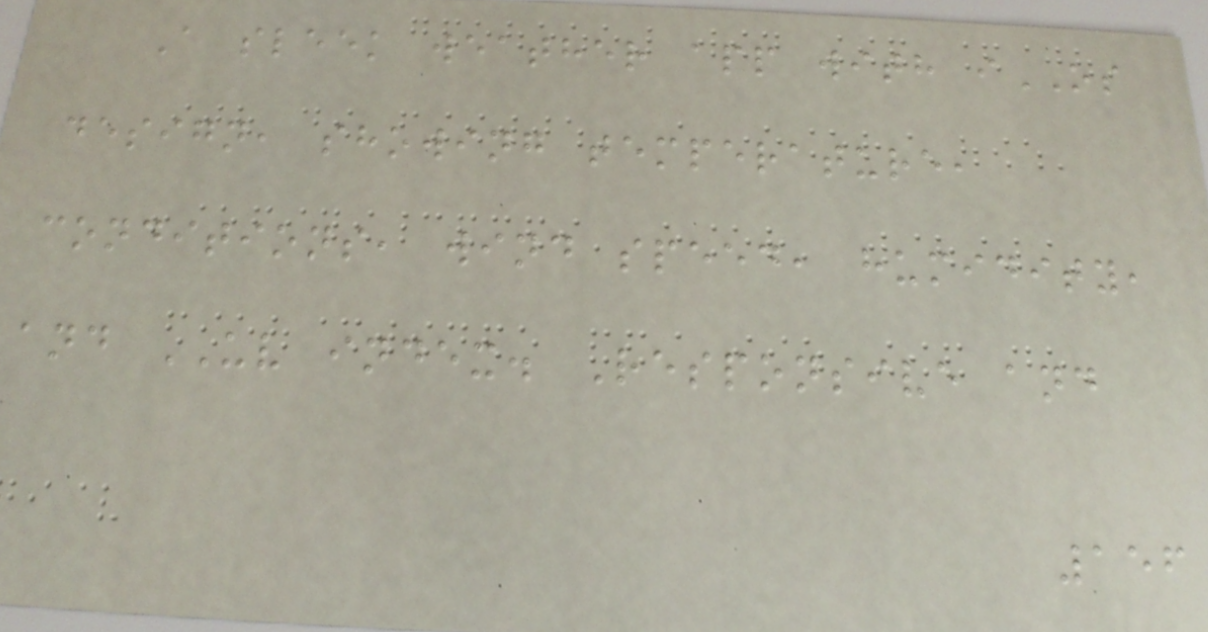A sleek weather app with iOS
design, showing temperature,
conditions, wind speed, humidity,
and UV index. Responsive and
156
